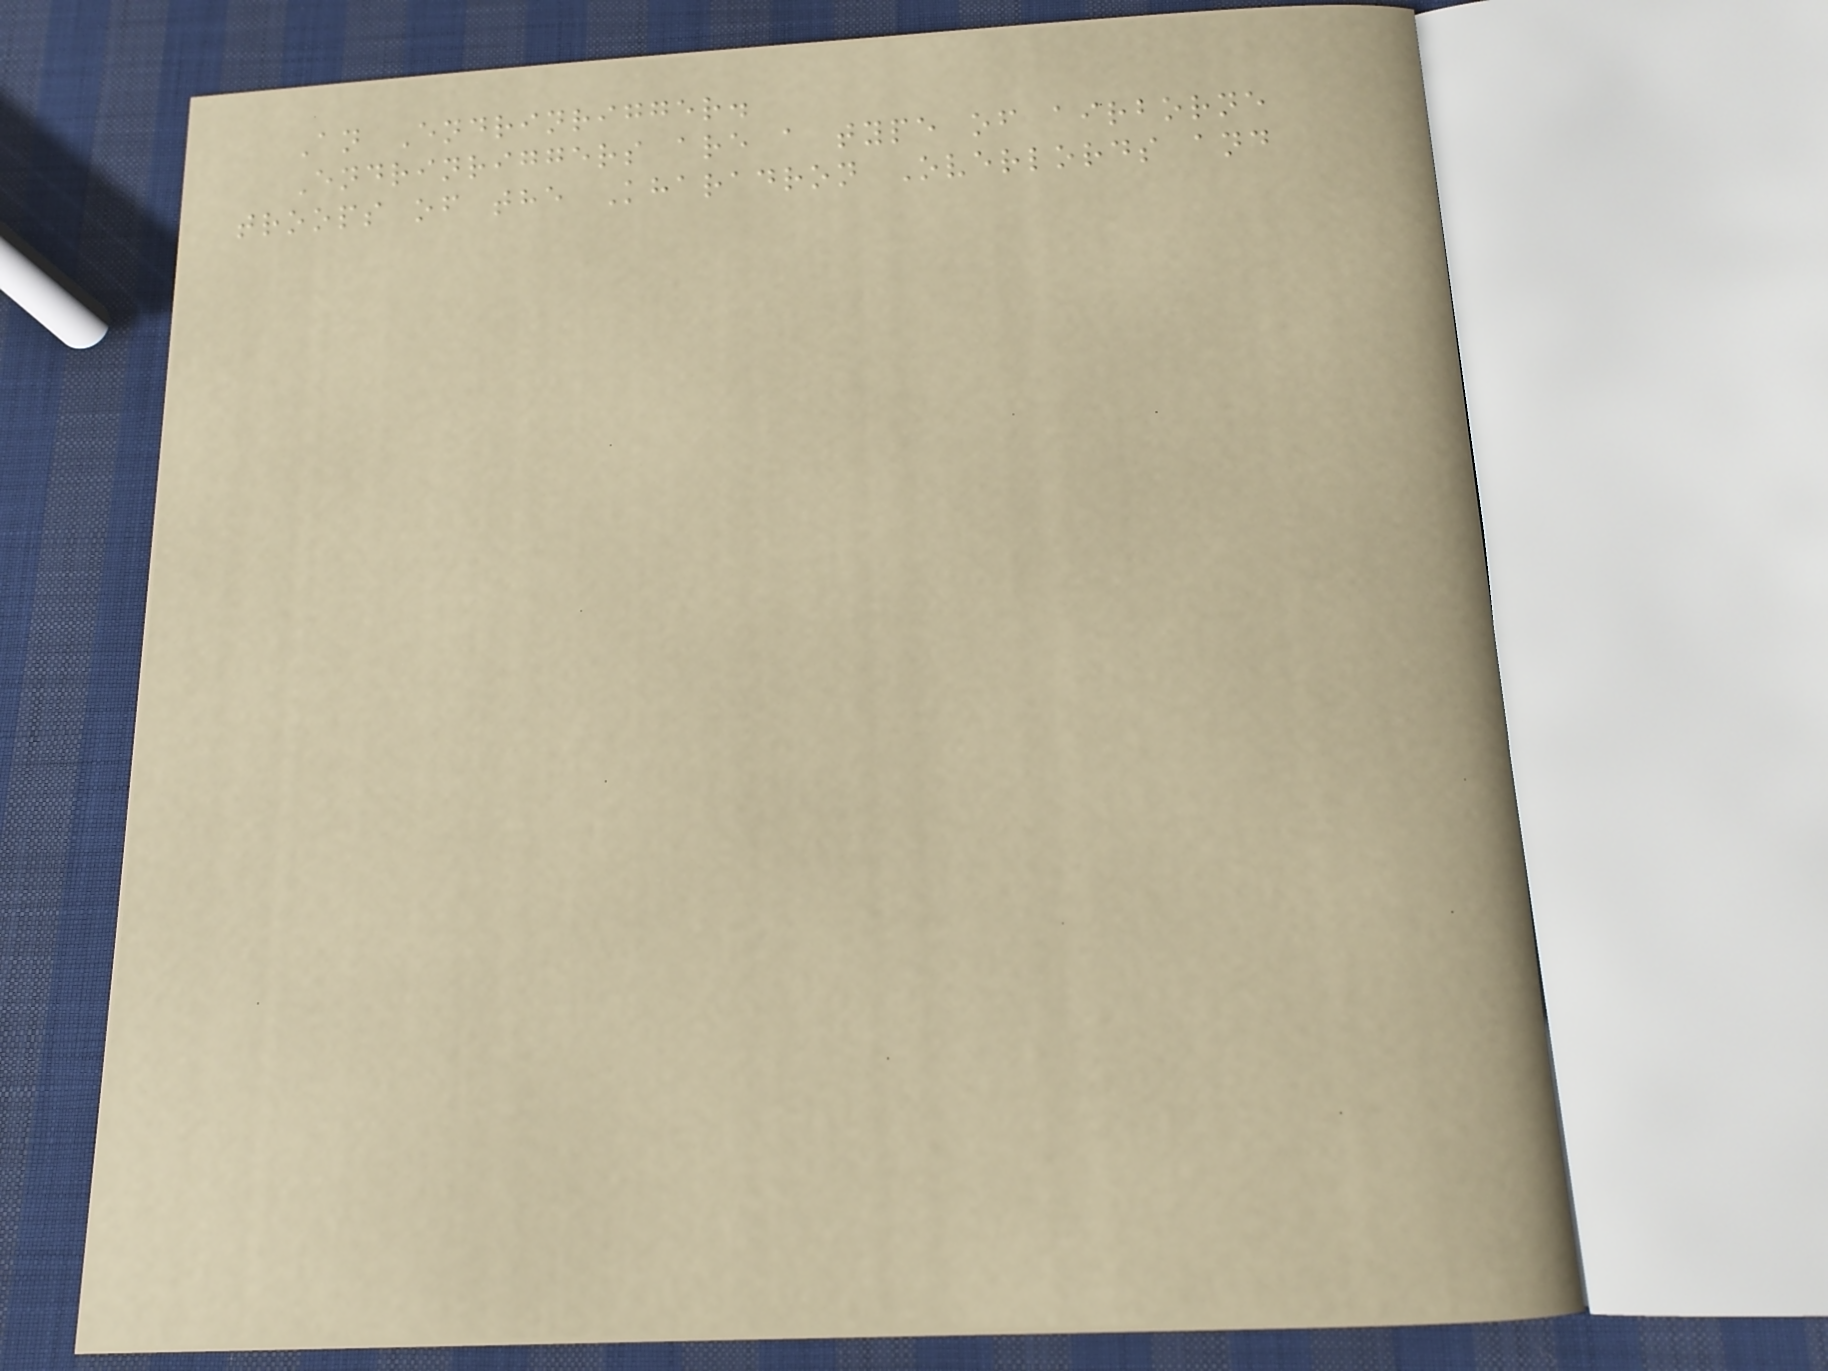An Endrinrigger.
Endrinriggers are a type of airborne
troops of the Kharadron Overlords and
